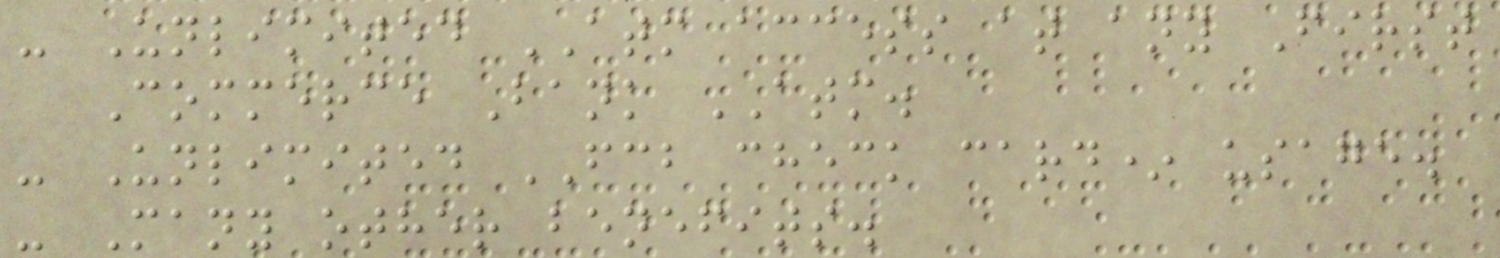- Unlimited ATM access at any First
Commerce Bank ATM.
- Unlimited FCB check card* usage.
- Many other benefits.
